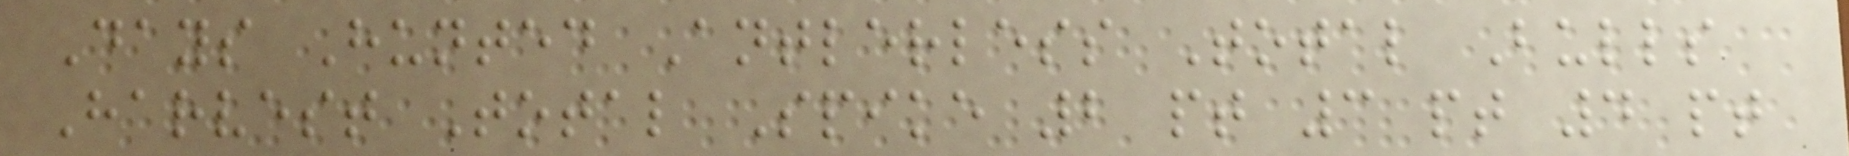Days Hunted Antlerless Total Bulls
Harvest Total Spike 2 pt 3 pt 4 pt
